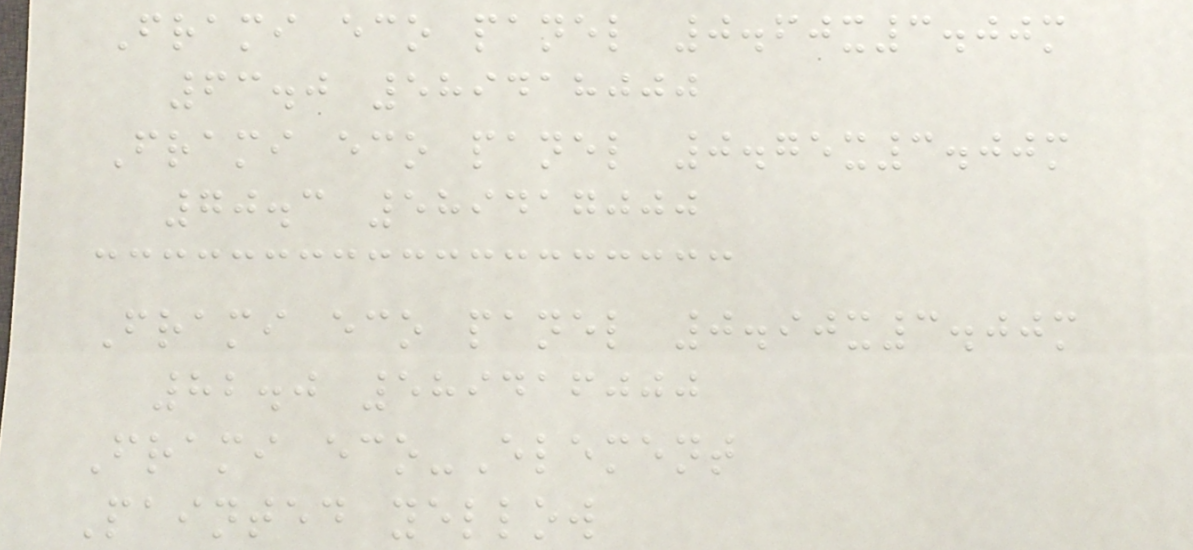Frami eco panel 0.60x3.00m
63.0 589418000
Frami eco panel 0.75x3.00m
70.3 589417000
Frami eco panel 0.90x3.00m
82.0 589416000
Frami eco-Element
Painted yellow
